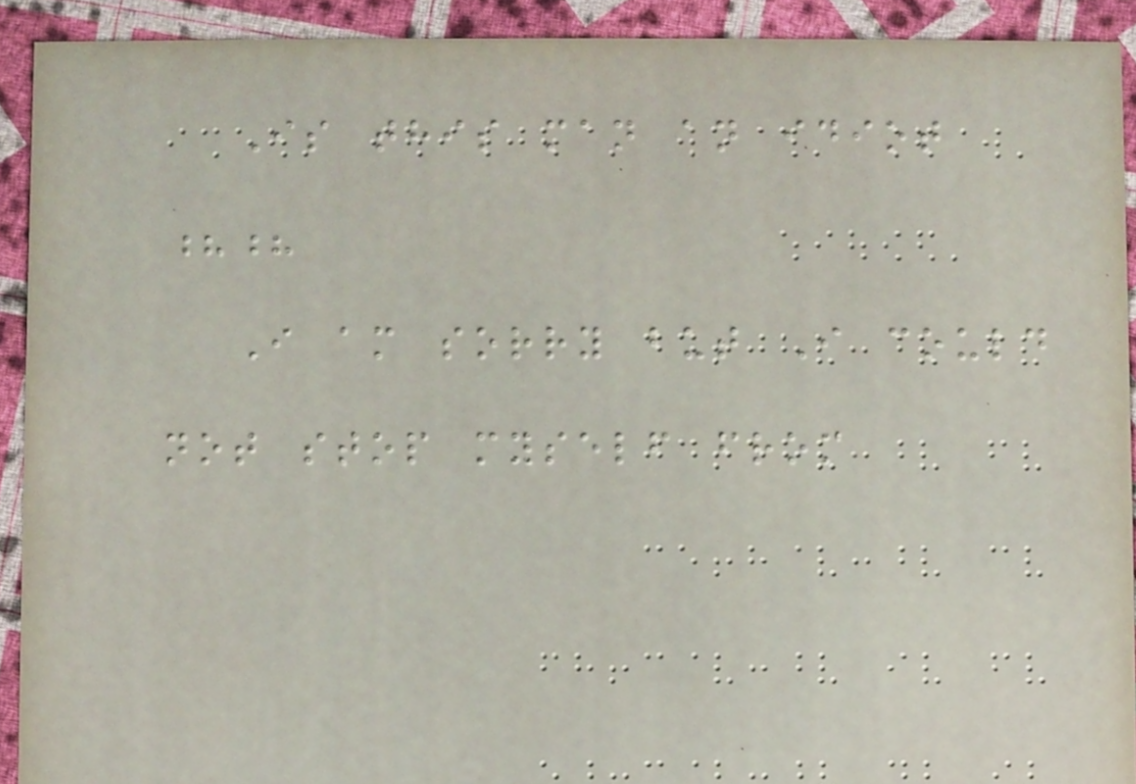Is this man an idiot
??
I am sorry but I could
not stop myself from
